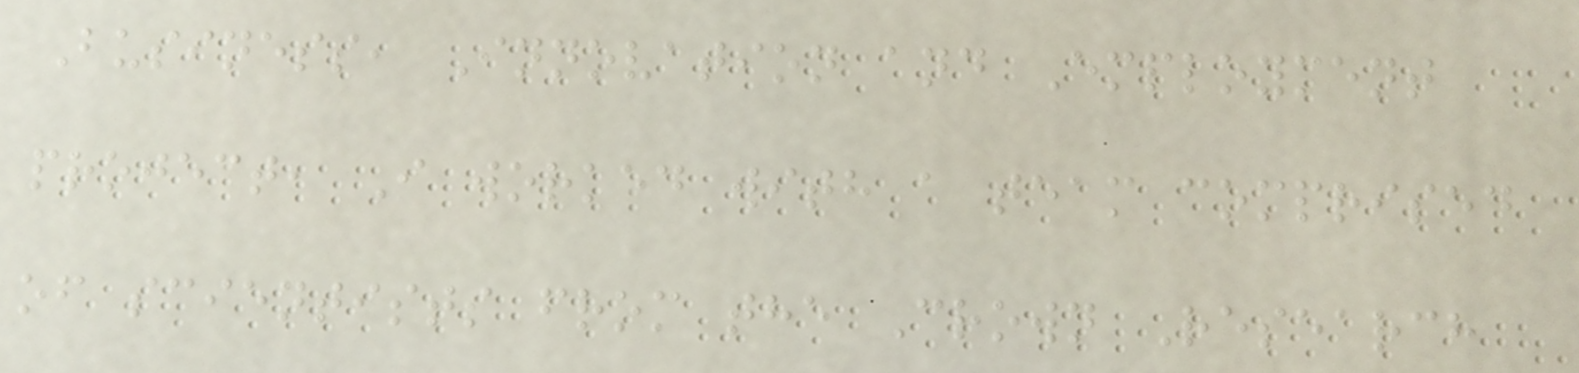Business, Innovation and Employment
project, I worked with a team comprised
of scientists from the Crown Research
